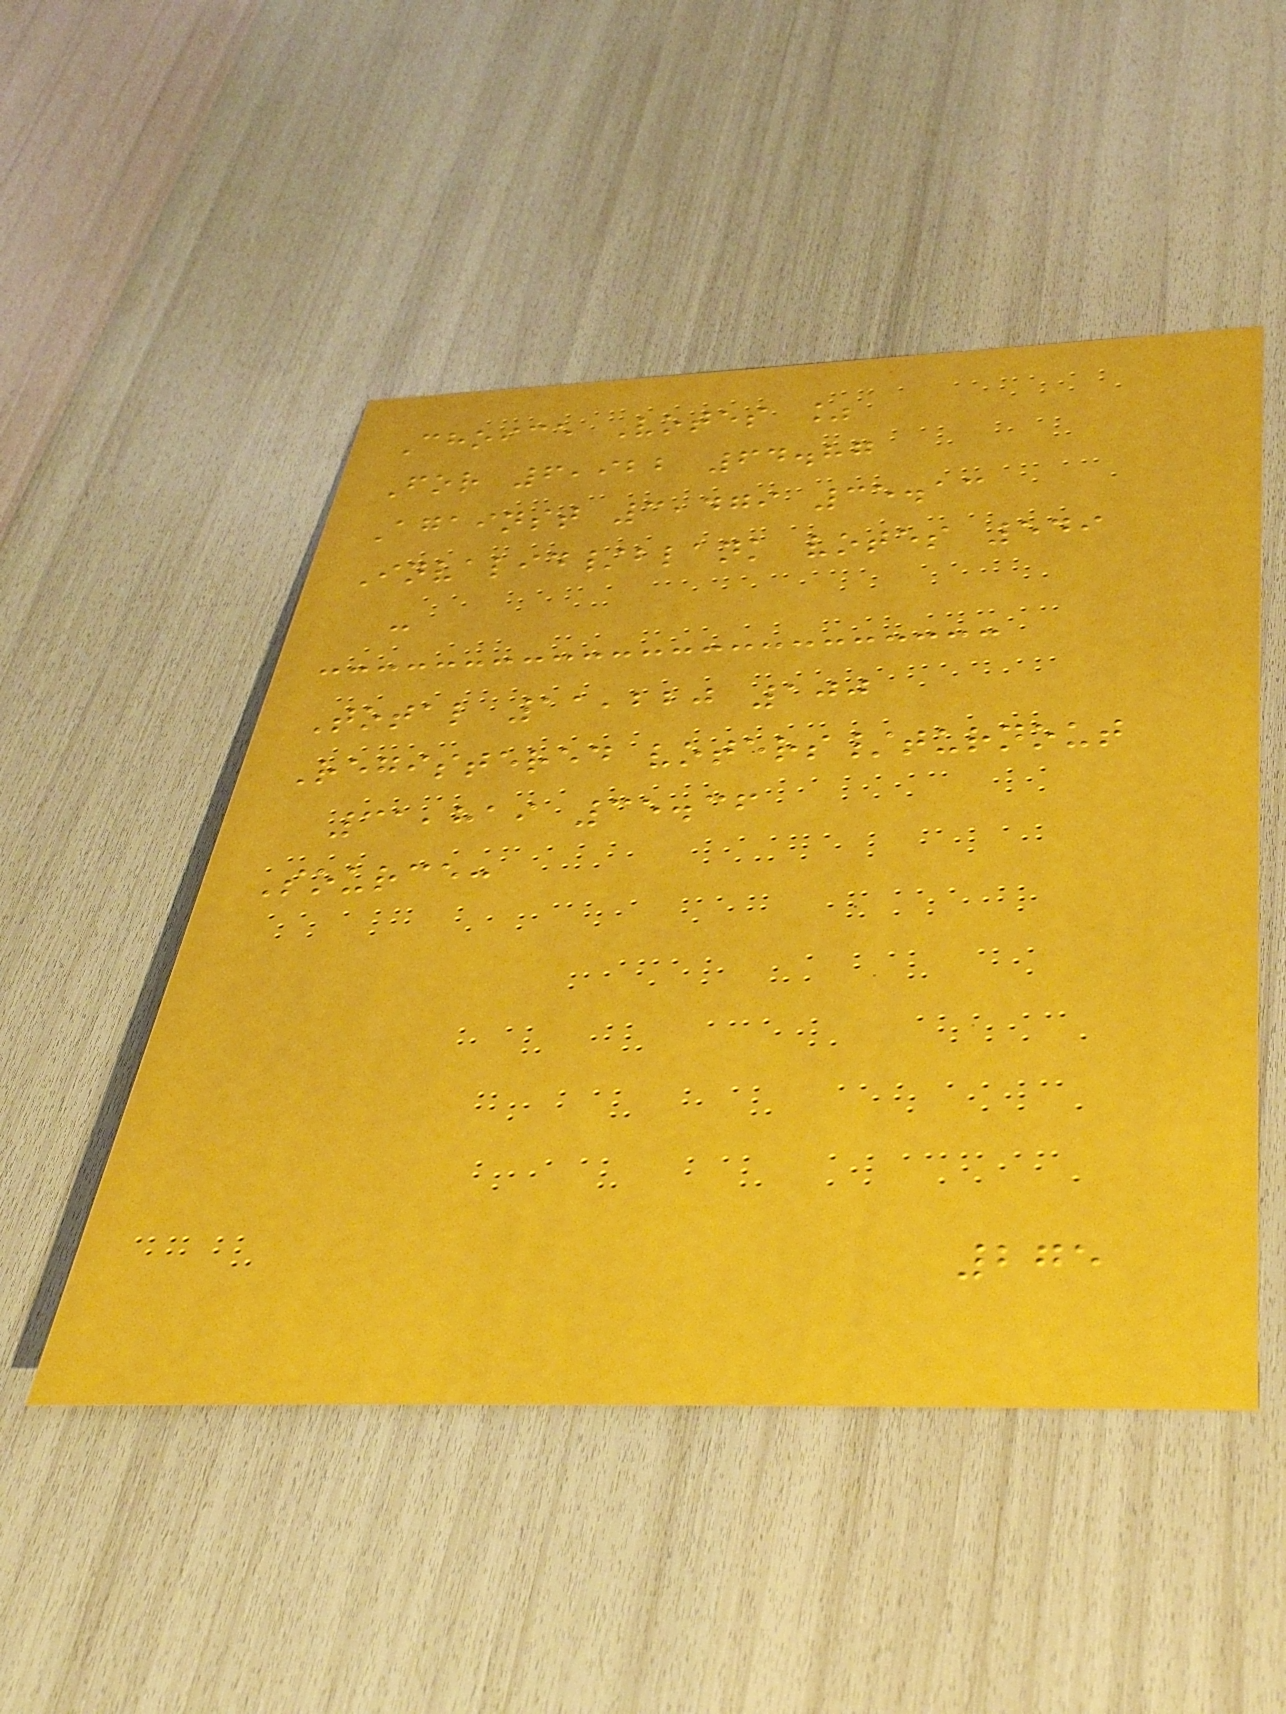Choice Votes %
For 6,922 64.87
Against 3,479 35.13
Invalid/blank votes 549
-
Total 11,220 100
Registered voters/turnout
31,819 35.36
Source:
275
